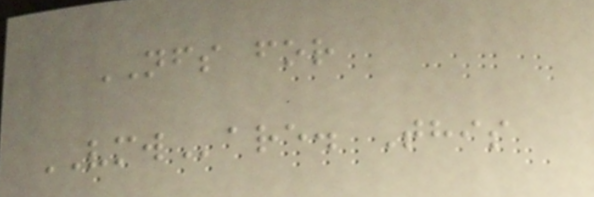NFS for
VMWare. This
